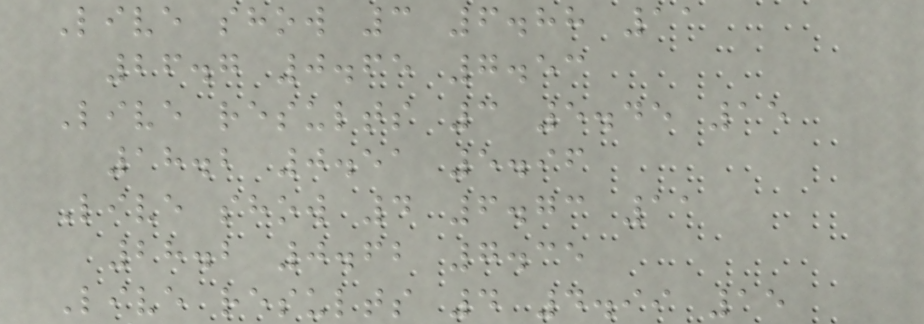Live show 3 6.88 11
26.7 0.65 7.53
Live results 3 5.45 15
18.2 0.51 5.96
Live show 4 6.73 11
28.2 0.62 7.35
Live results 4 4.99 15
